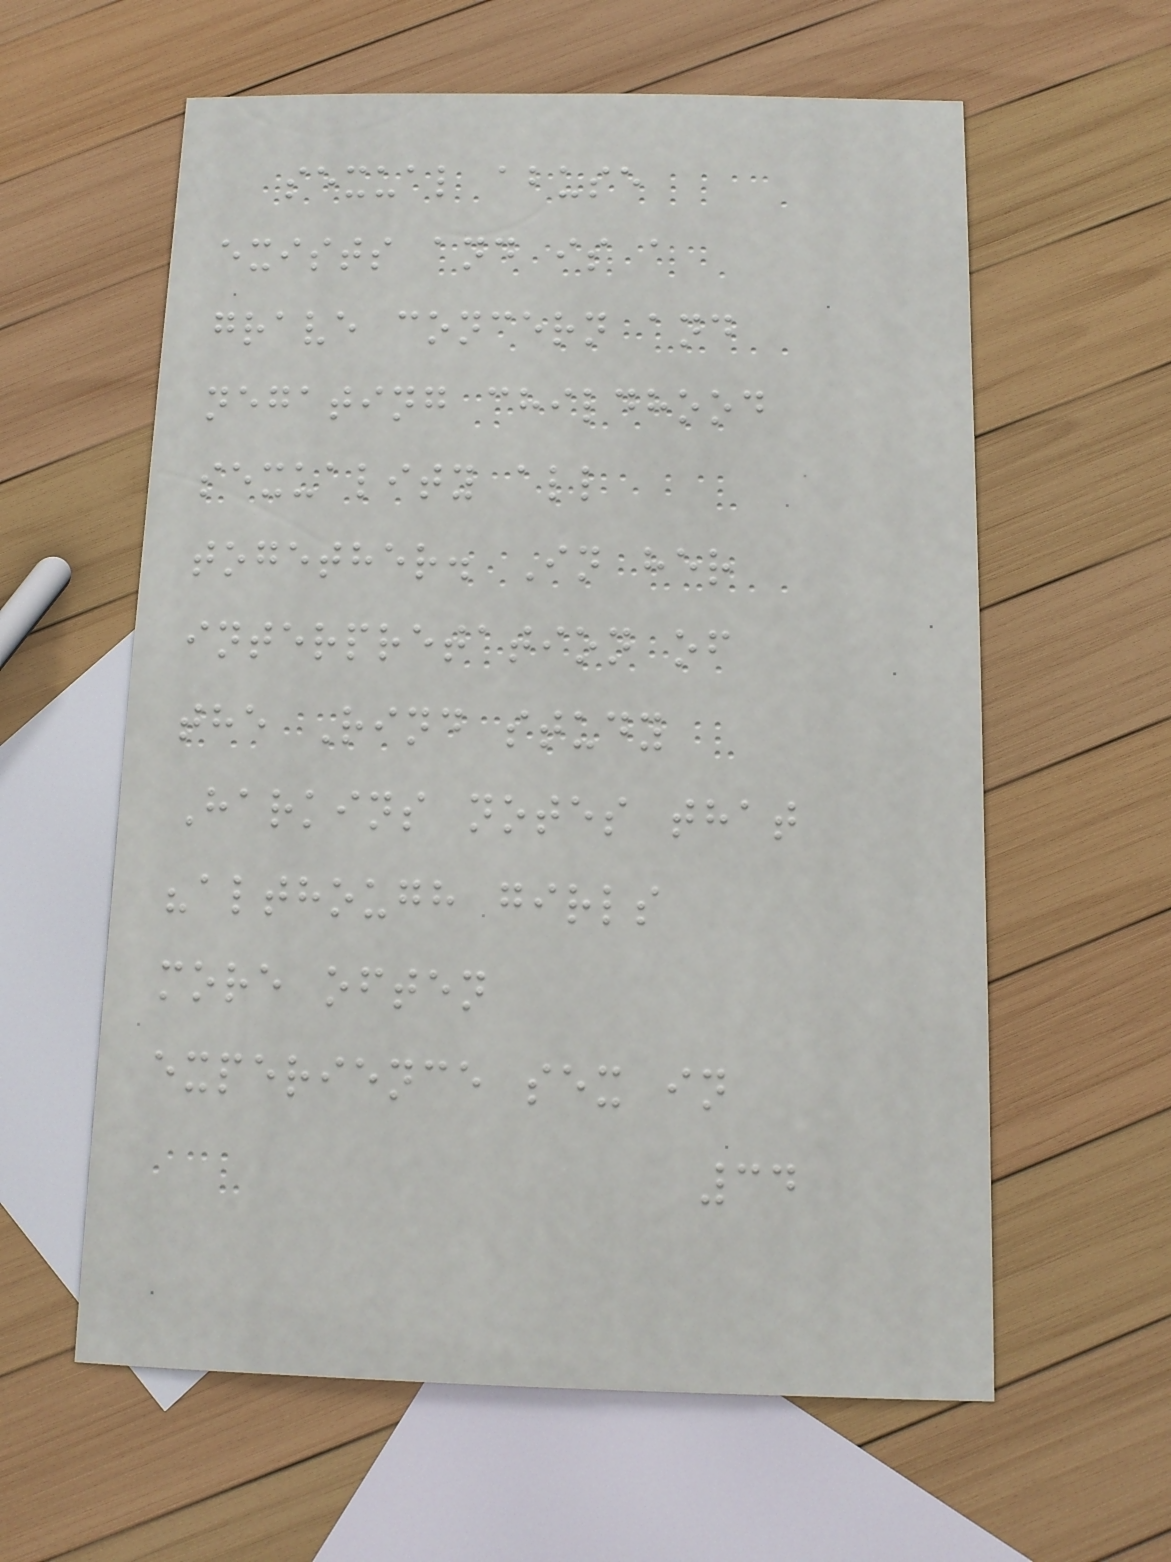sexual abuse
exists and is a
grave concern and
negating childhood
sexuality all
together. In her
interpretation of
the Rind study
Harkins notes that
"although girls
more often
experience sex in
34
